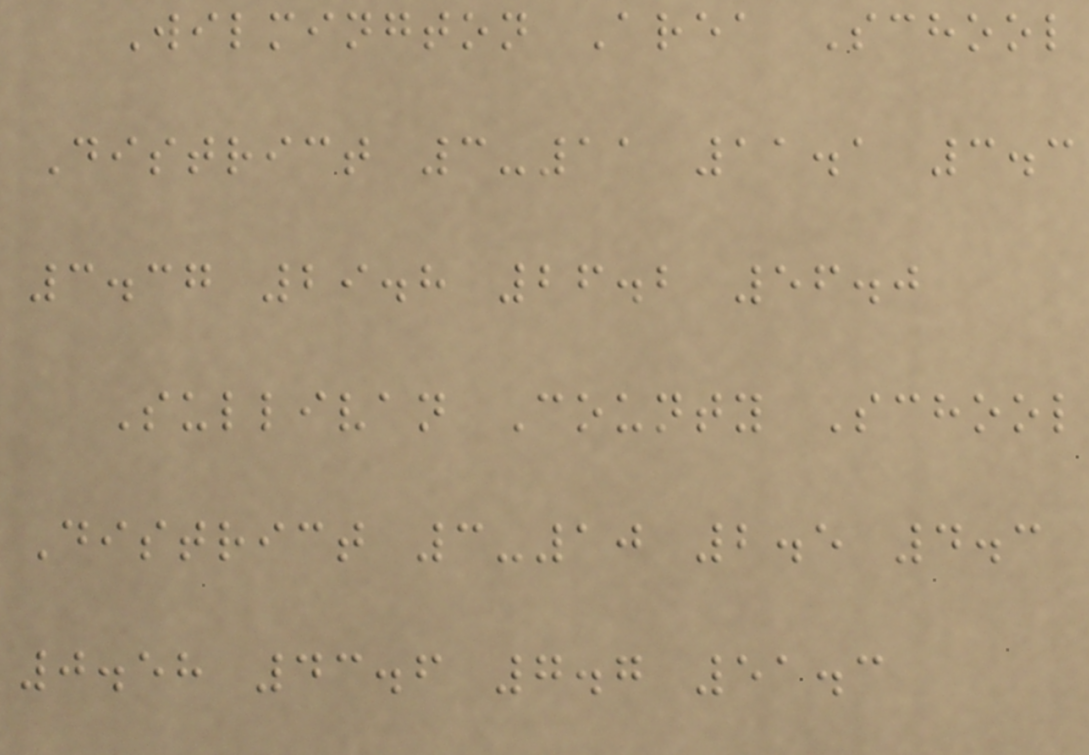Wilmington Area School
District 3-11 11.1 3.3
3.37 29.8 26.2 56.0
Sullivan County School
District 3-10 2.5 4.3
0.58 43.6 7.7 51.3
